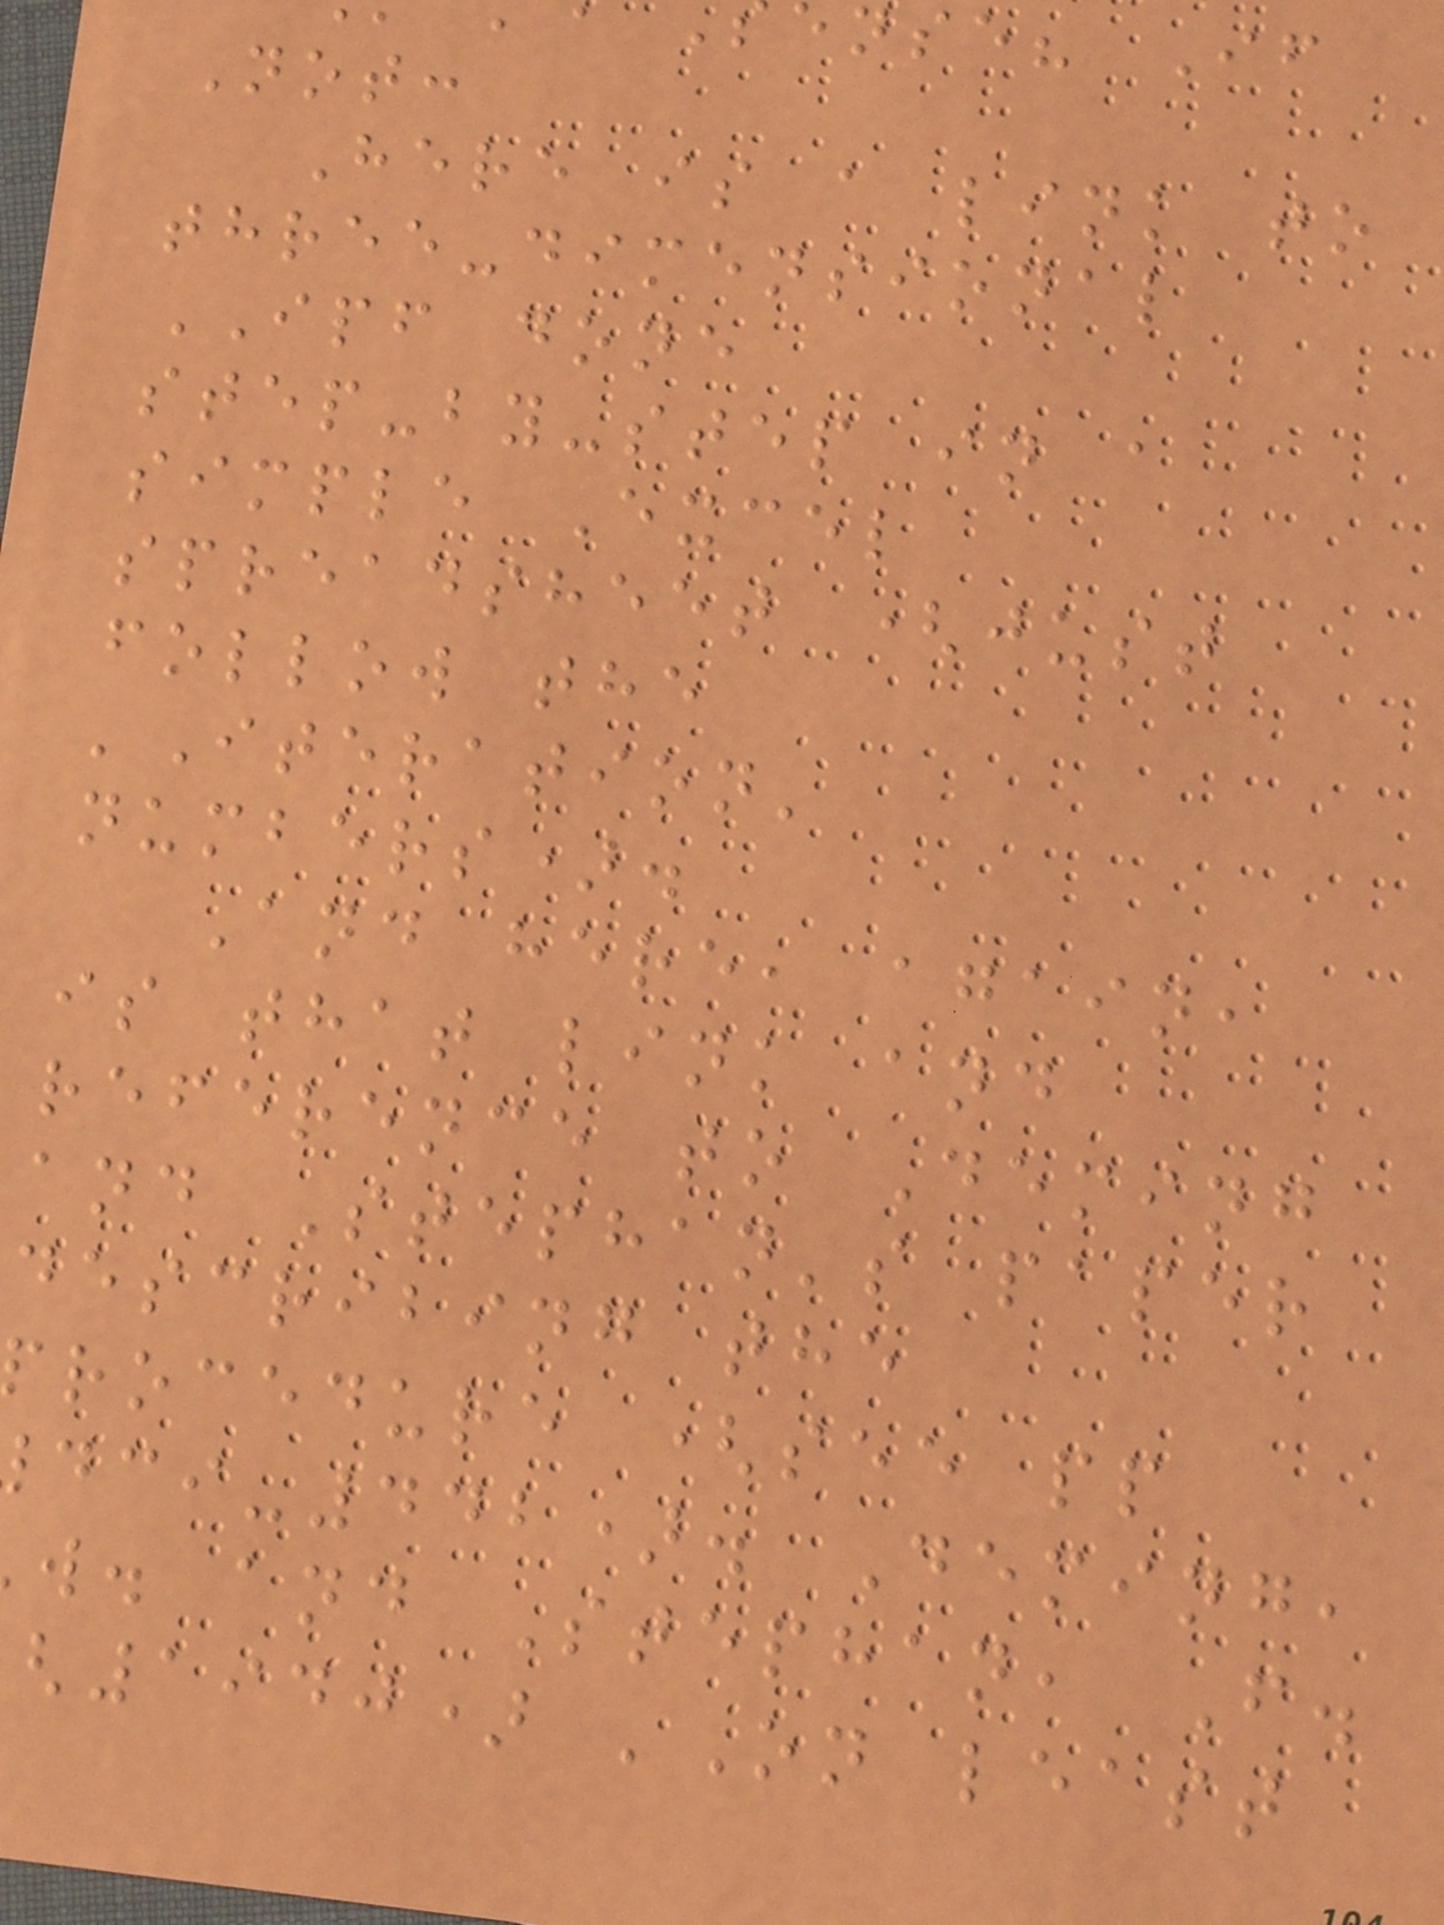nse? If
Not:
Here is a link to
three-dimensional
IPF done
step-by-step in a
simple Excel
spreadsheet (just
follow the
'Iteration'
numbers).
And here, again,
is that link and
reference to Deming
and Stephan's paper
describing the
rocedure (see pp
-442). Deming,
w. and Stephan, F.
1940) 'On least
